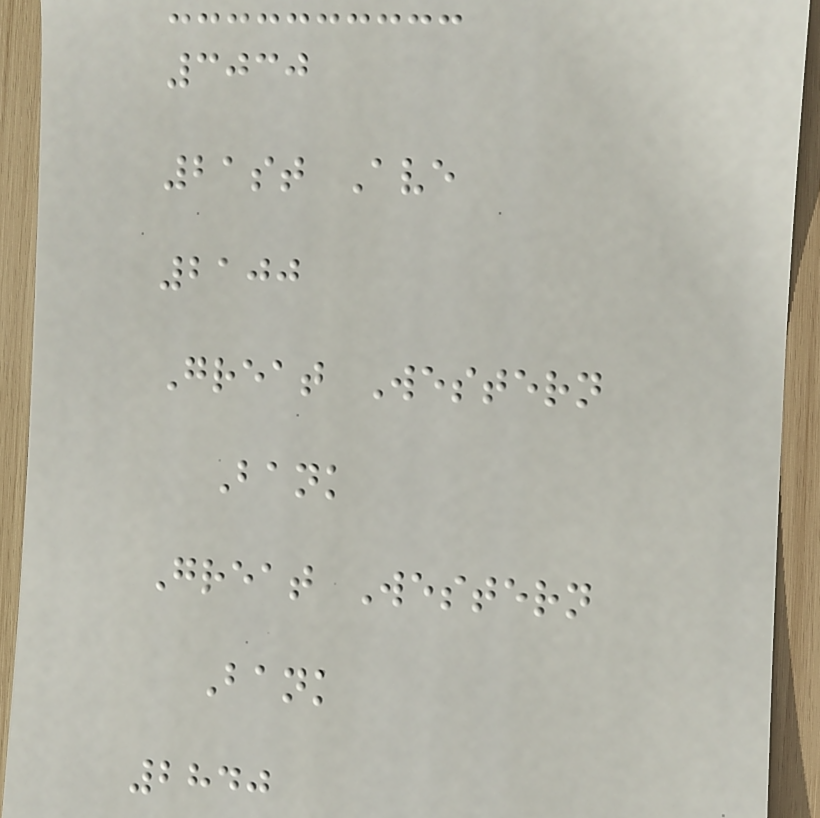3030
21st Ave
2100
Great Western
Bank
Great Western
Bank
2840
